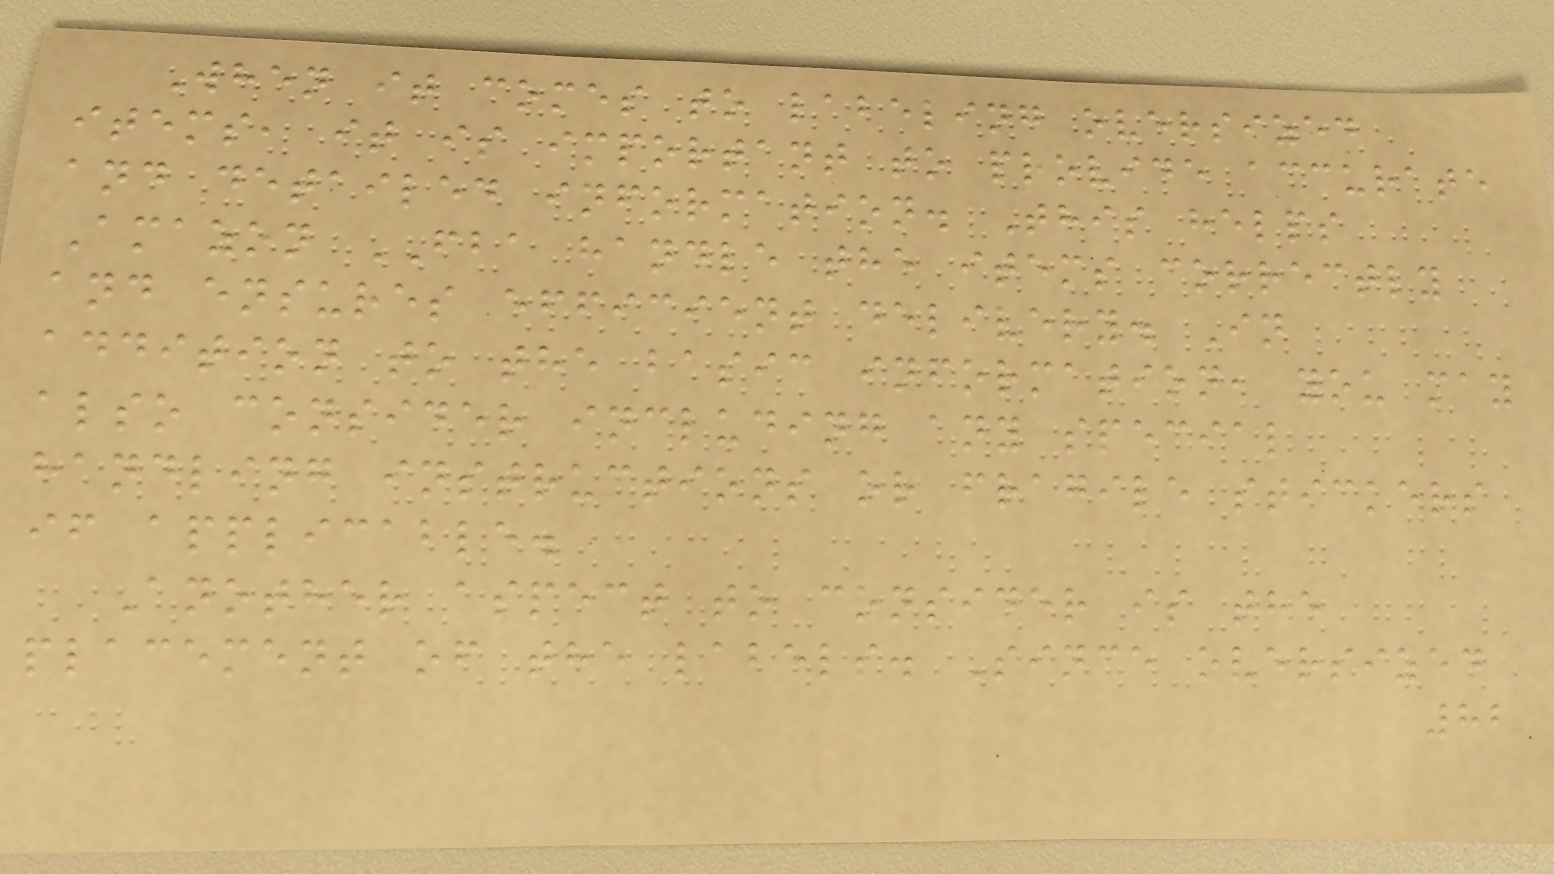When it comes to labeling oversized
items, it is important to provide accurate
and detailed information. This helps
Amazon FBA handle the items correctly
and ensures efficient delivery. In
addition to the basic information, you may
also consider including any special
handling instructions or fragile stickers
if applicable.
Another aspect to consider is the
placement of the labels. Since oversized
82
